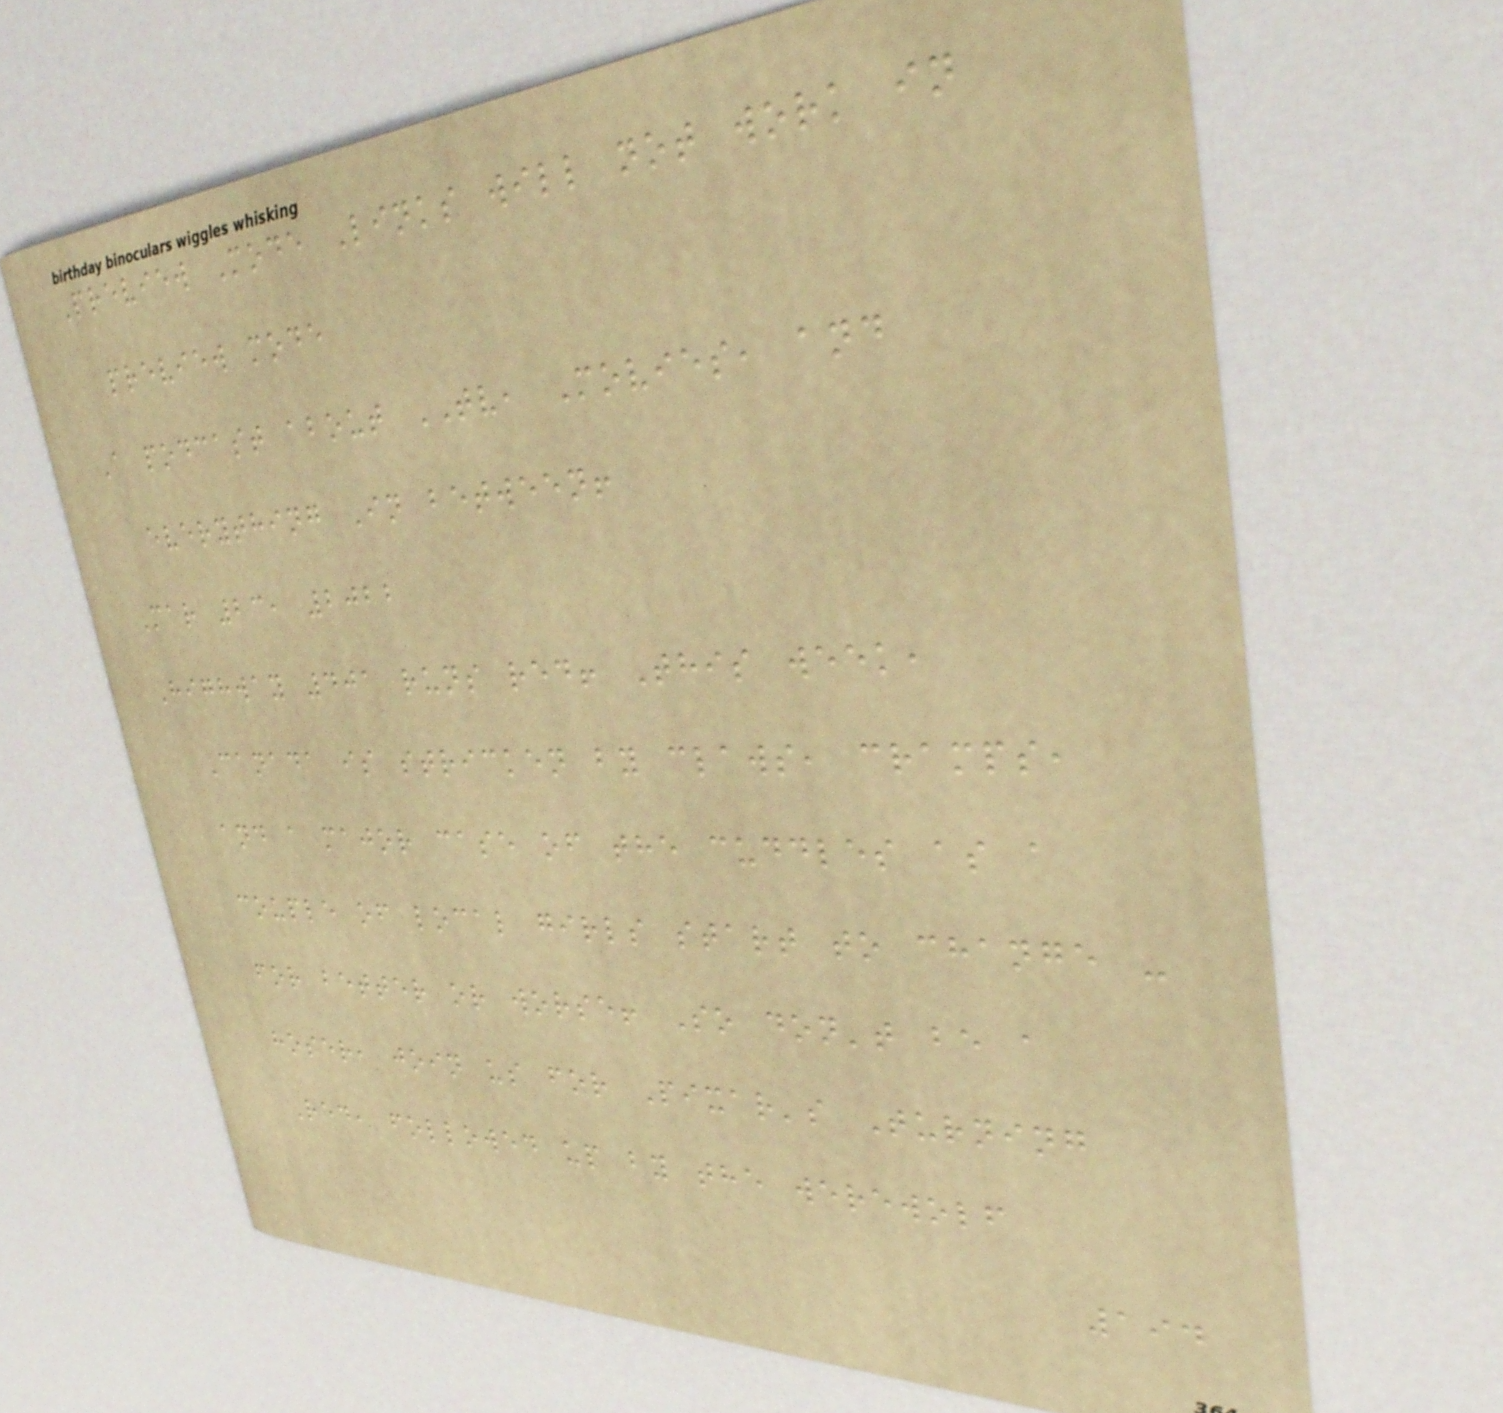Preview Mode Links will not work in
preview mode
A podcast about TV, Movies, and
everything In between!
Mar 23, 2022
Highway 401 runs red! This week,
Canada is stricken by claws, cramps,
and a major case of the cuddles as a
couple of local girls start to change -
for better or worse! So don't be a
hoser, join us for Pixar's Turning
Red, followed up by the werewolf
194
